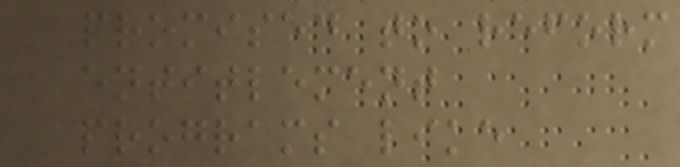promised to reform
entitlement
programs like
